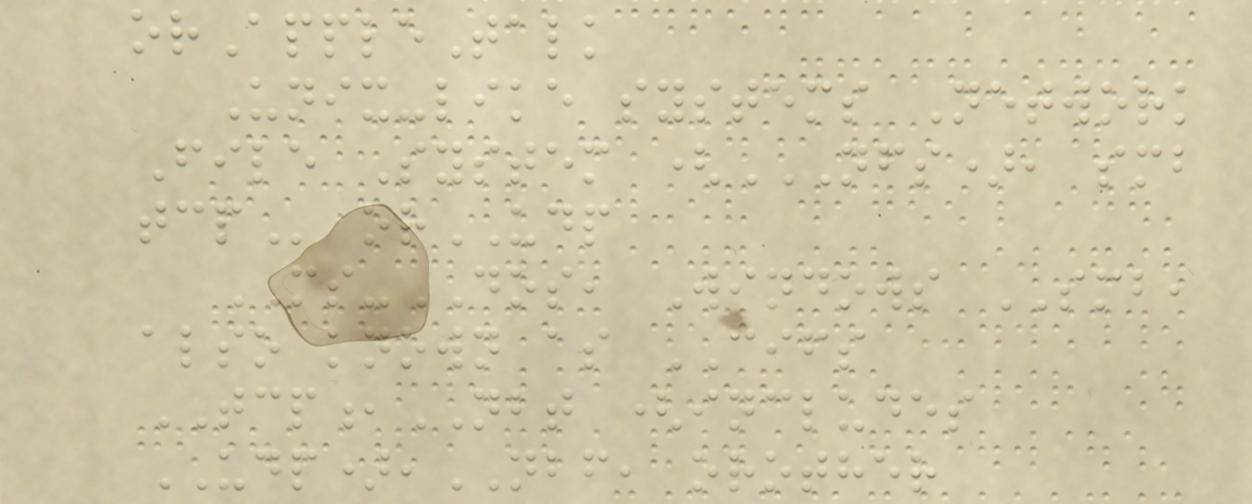orAppleTalk
Unix-like systems Network
File System (NFS), SMB
TCP orUDP
MS-DOS, Windows SMB,
also known as CIFS
TCP,NBT (includes
UDP),NBF, orother
